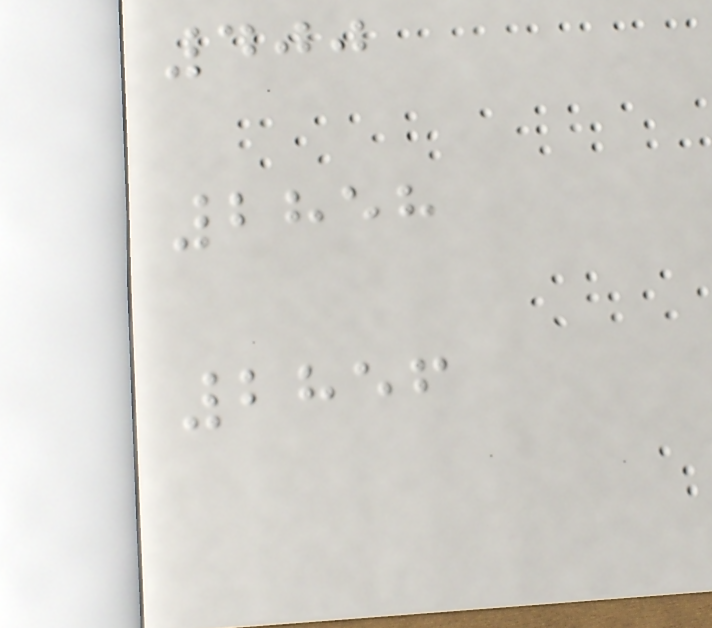400
2858
2856
